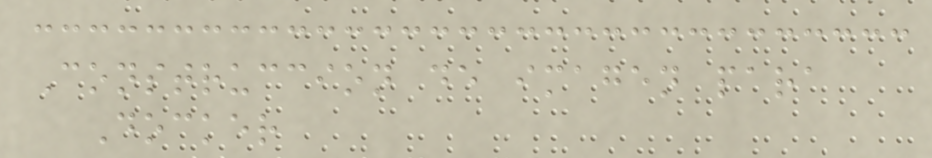Construccion de imagen para
Docker
